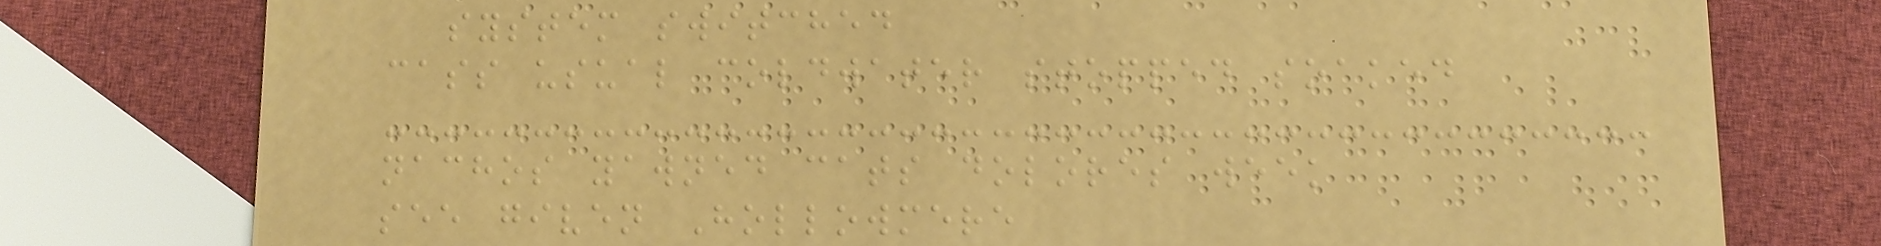system switched
cass usual coldwater stopped soaked
nachos yawned cats dolores week
see given Hollowmere
